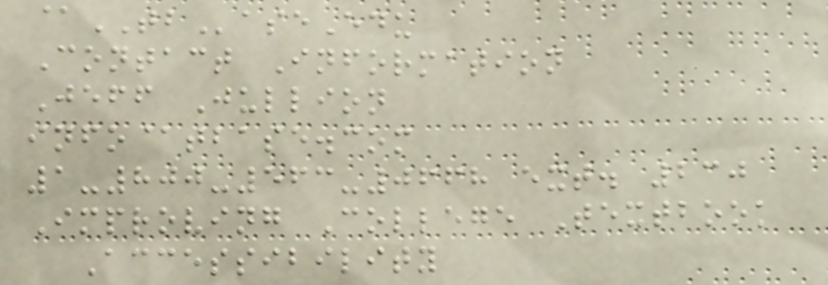@TBaseEdu
Contact Information
Jeff Jullion
info@tbase.com
1-800-563-0668 ext. 230
Improving College Textbook
Accessibility
